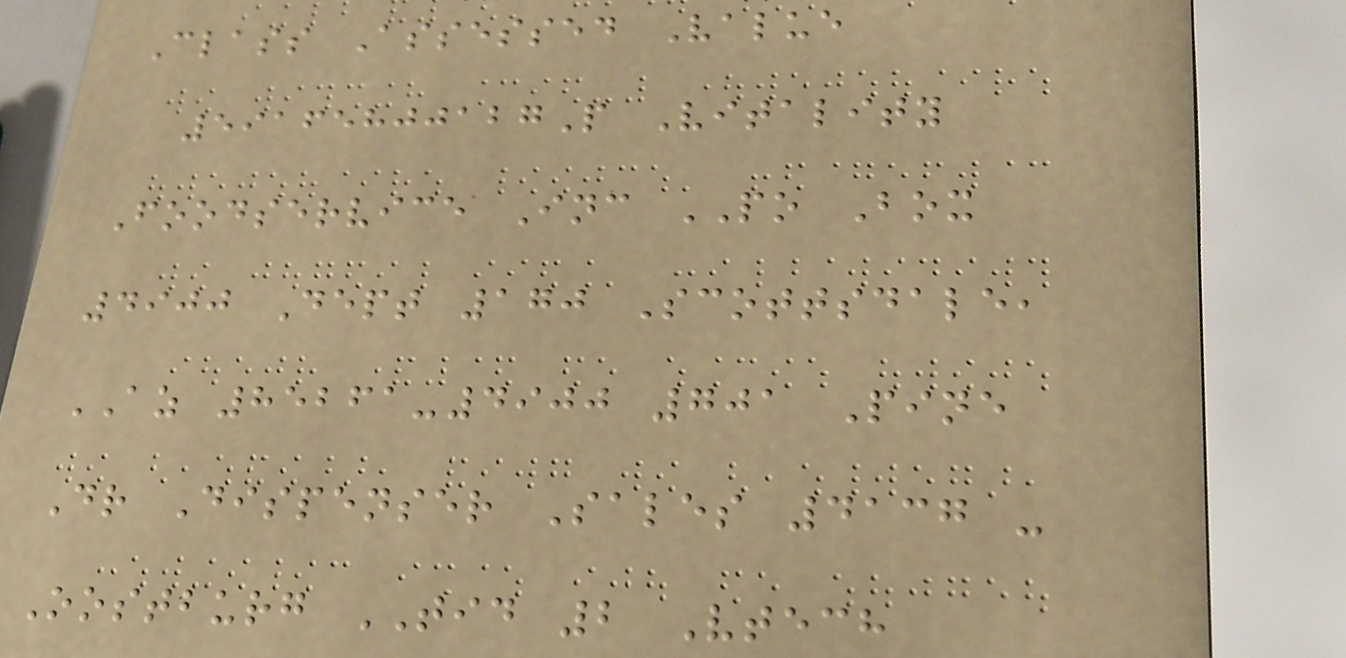Class Assessed Value
59165800127P Vitality
Foodservice Inc PO Box
4900 Dept 170 Scottsdale,
AZ 85261-4900 701 Pine
Dr Dispenser Sales 4137 -
Oostburg TID 2 Vtech
